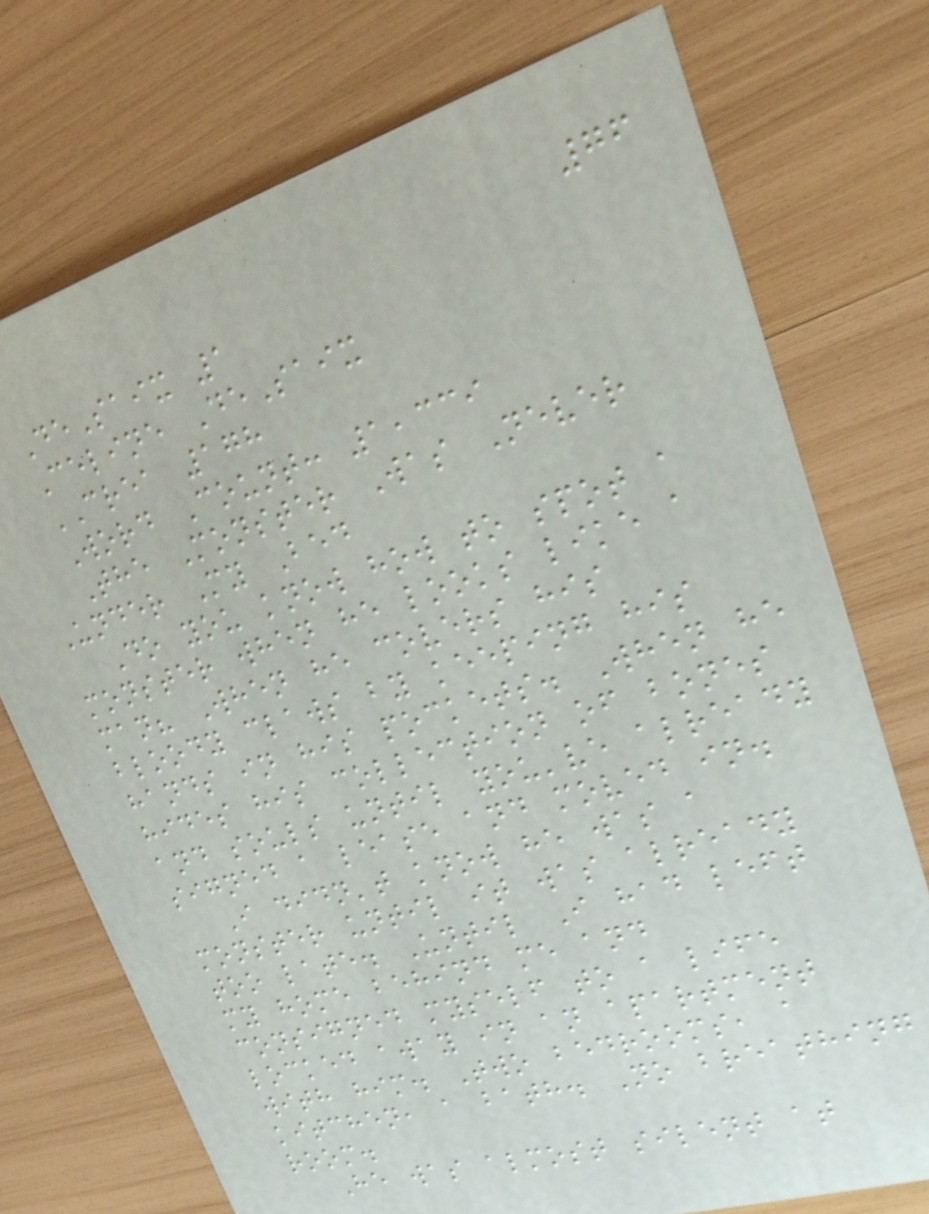76
DeSaix 1
Celine DeSaix
CREA 178
Word Count: 1,339
The Monster Was Never
Under My Bed
Do you know how to spot a
monster when he looks like a
man? When he covers his
bloody claws by keeping his
hands in his pockets. When he
hides his collection of bones
and souls until you've already
signed a lease and moved in.
I didn't know he was a
monster until it was already
too late. Until I had left
my home behind me and
consigned myself to a life
locked away in an apartment
with him. Two bedrooms, a
kitchen, a bath. No breathing
room.
He was almost silent at
